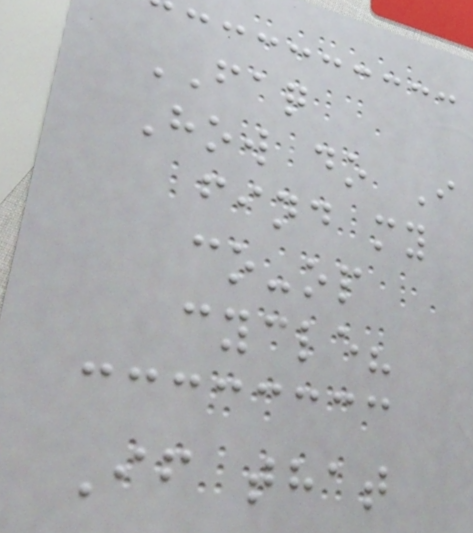FAQ
How do I
find my
co-op
cycle?
If that
